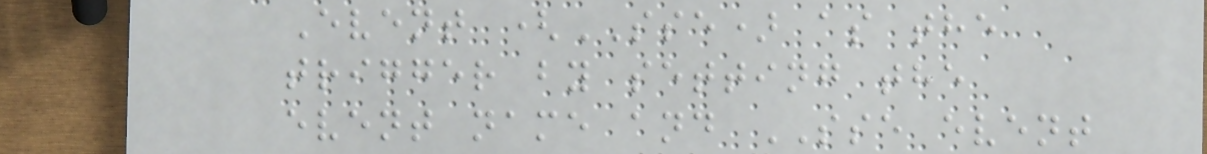Event (SSE) as the
trigger by setting the
event name and SSE event
